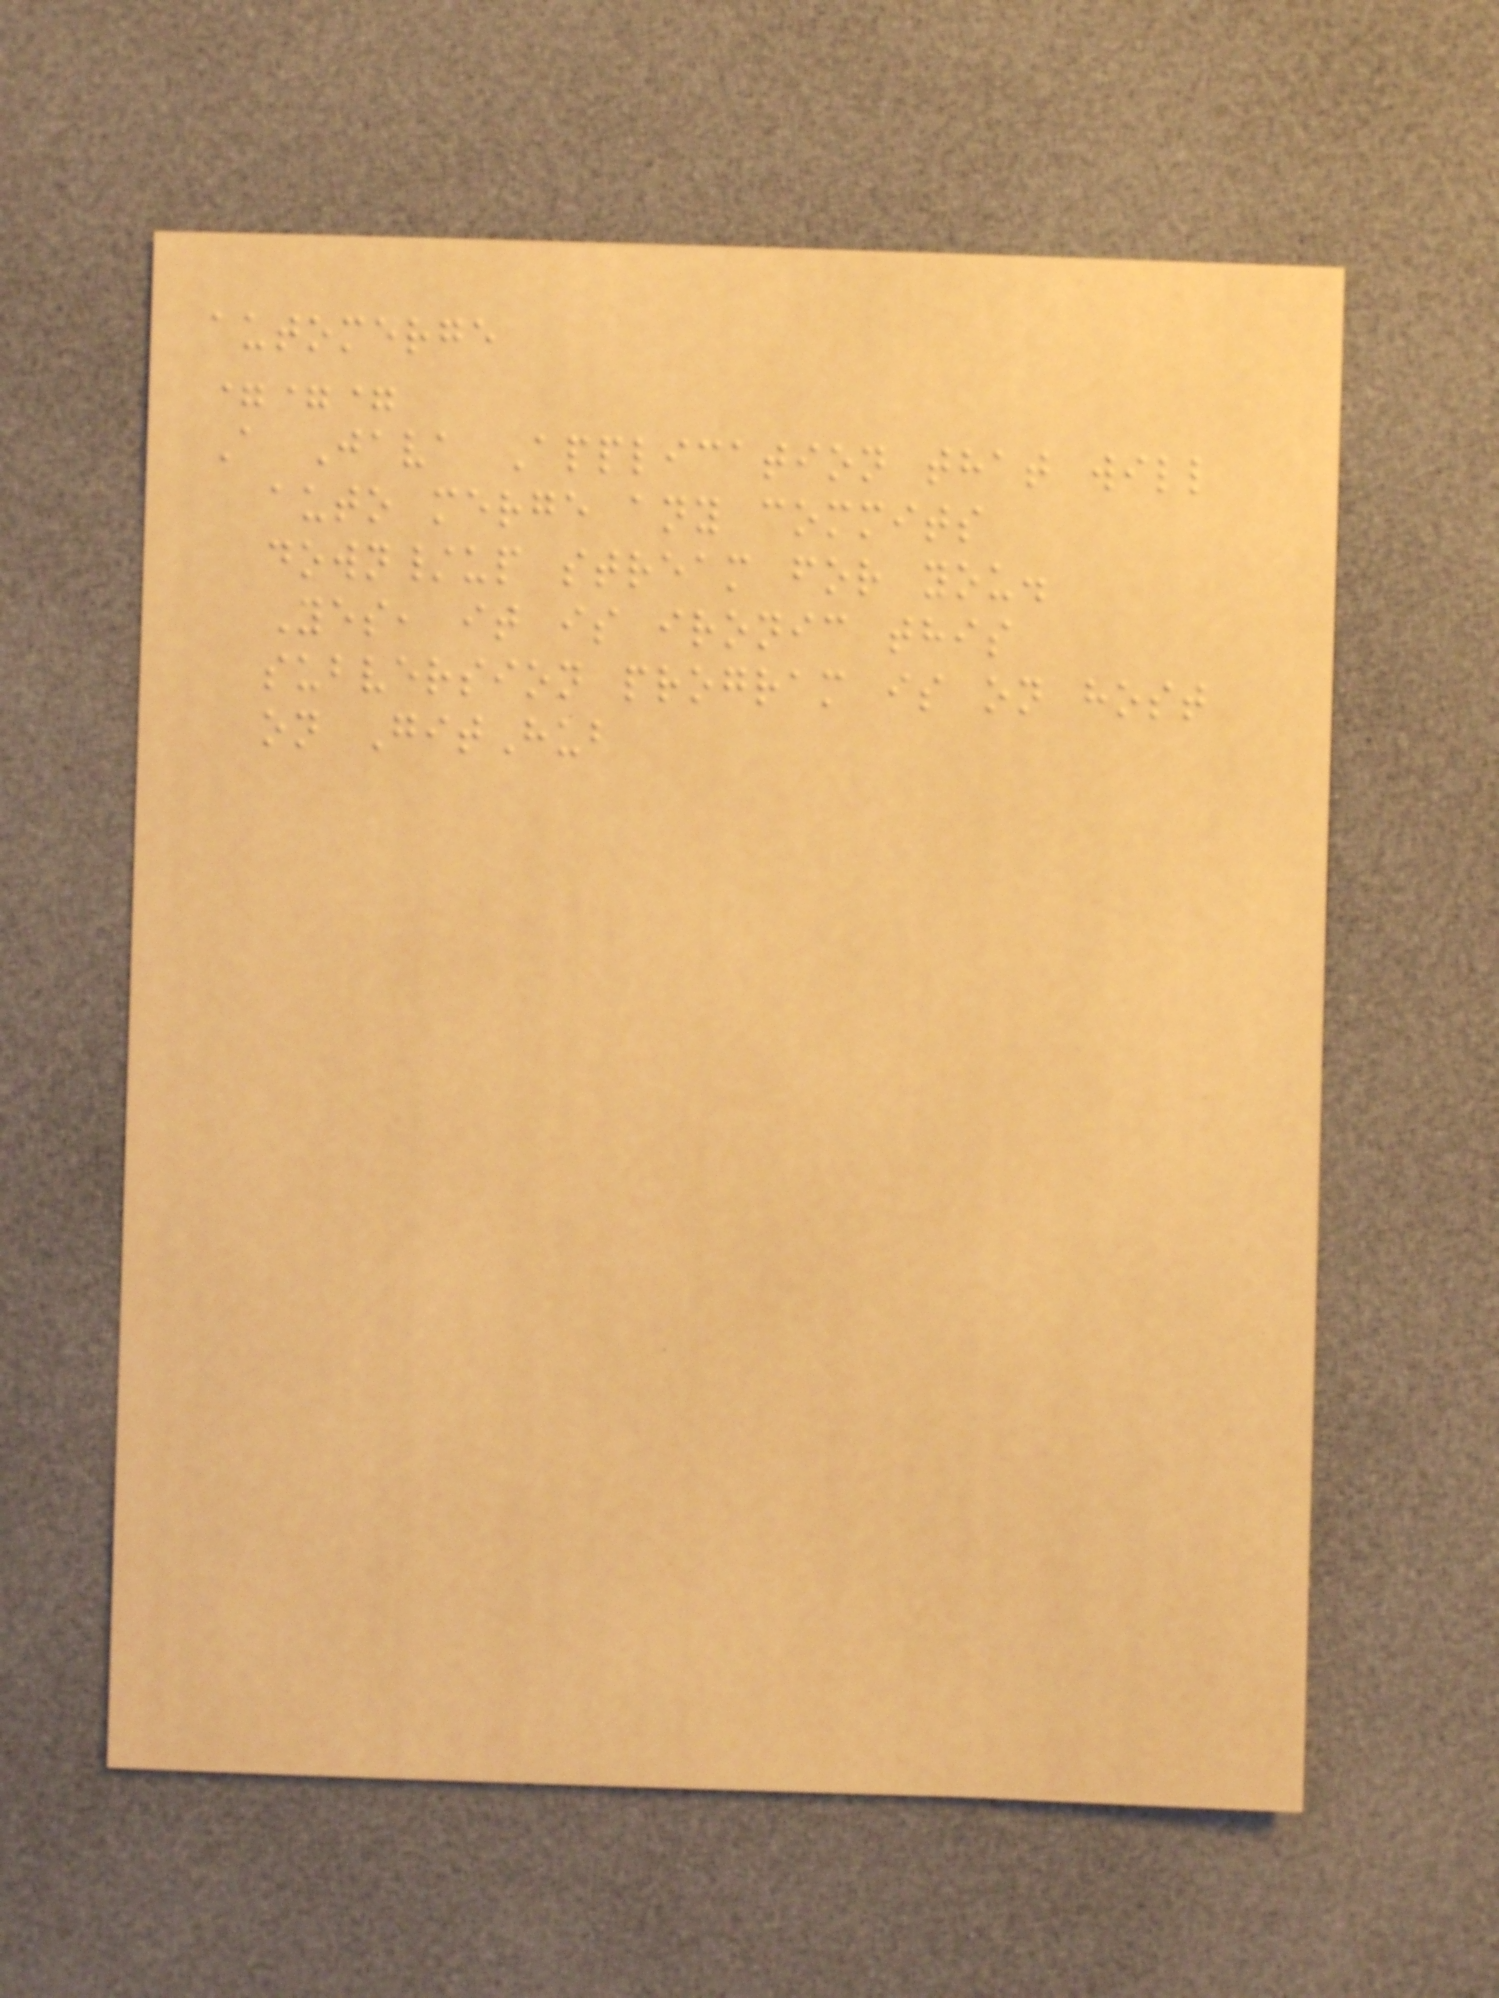automerge
===
A Java Application that will
auto merge any commits
down/up stream for you.
Yes, it is ironic this
subversion program is on host
on GitHub
